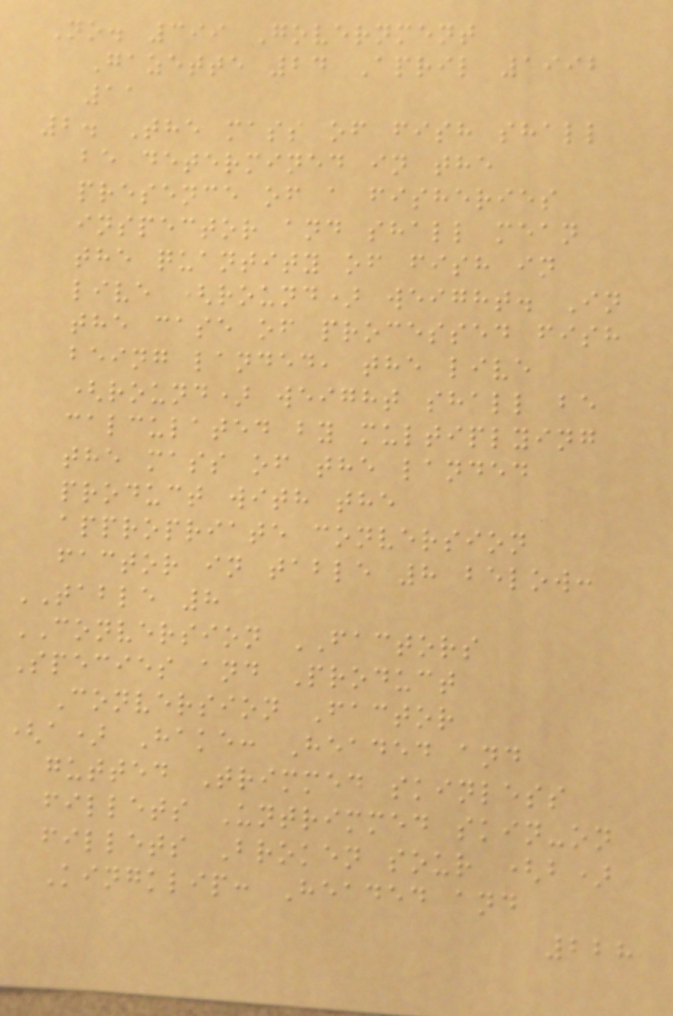No. 399 Government
Gazette 24 April 1992
11
2. The mass of fish shall
be determined in the
presence of a fisheries
inspector and shall mean
the quantity of fish in
live (round) weight. In
the case of processed fish
being landed, the live
(round) weight shall be
calculated by multiplying
the mass of the landed
product with the
appropriate conversion
factor in table 8 below:
TABLE 8
CONVERSION FACTORS
Species and Product
Conversion Factor
(a) Hake: Headed and
gutted Trimmed skinless
fillets Untrimmed skin-on
fillets Broken sour (b)
Kingklip: Headed and
228
